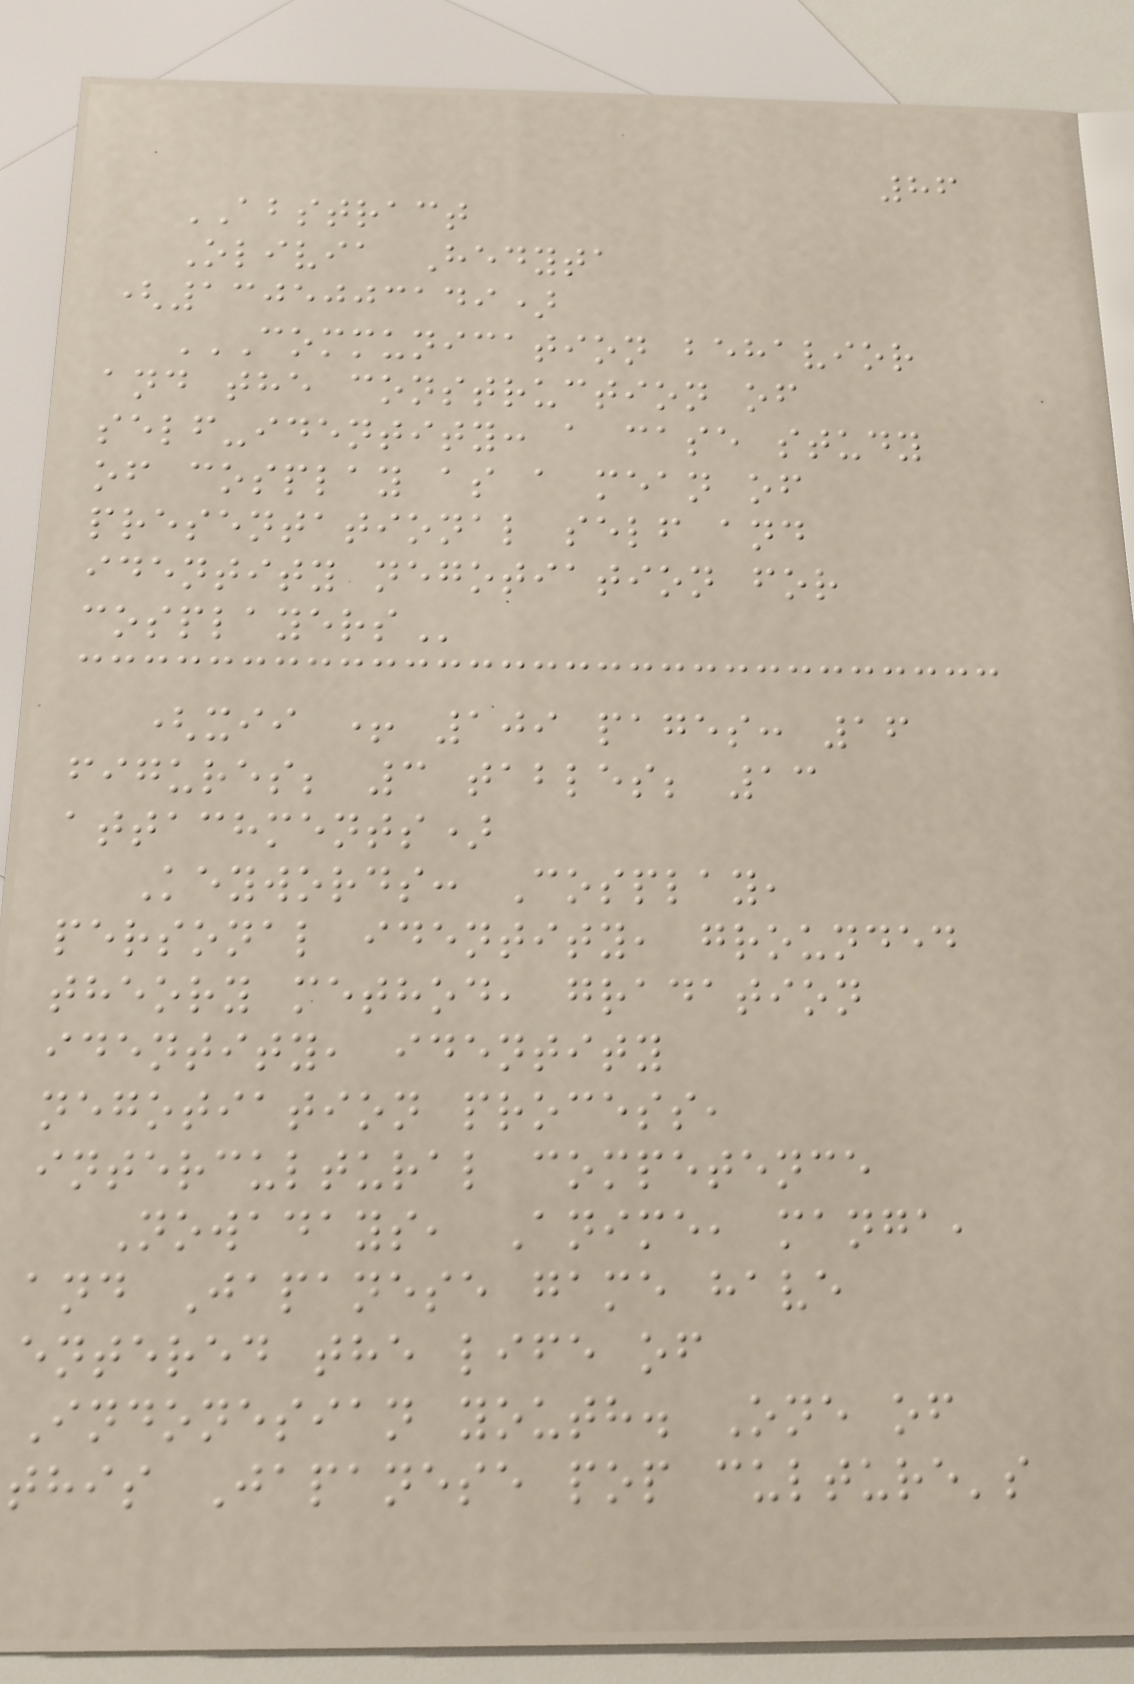86
ABSTRACT
Olivia Hedyta
(1305003149)
COMMUNICATION BEHAVIOR
AND THE CONSTRUCTION OF
SELF-IDENTITY: A CASE STUDY
OF COSPLAY AS A MEAN OF
PRESENTATIONAL SELF AND
IDENTITY NEGOTIATION FOR
COSPLAYERS
(xii + 109 pages: 16
figures; 3 tables; 13
attachments)
Keywords: Cosplay,
personal identity, grounded
theory method, gradation
identity, identity
negotiation process,
intercultural competence
Nowadays, Anime, manga,
and Japanese game have
entered the life of
Indonesian youth. One of
this Japanese pop culture's
